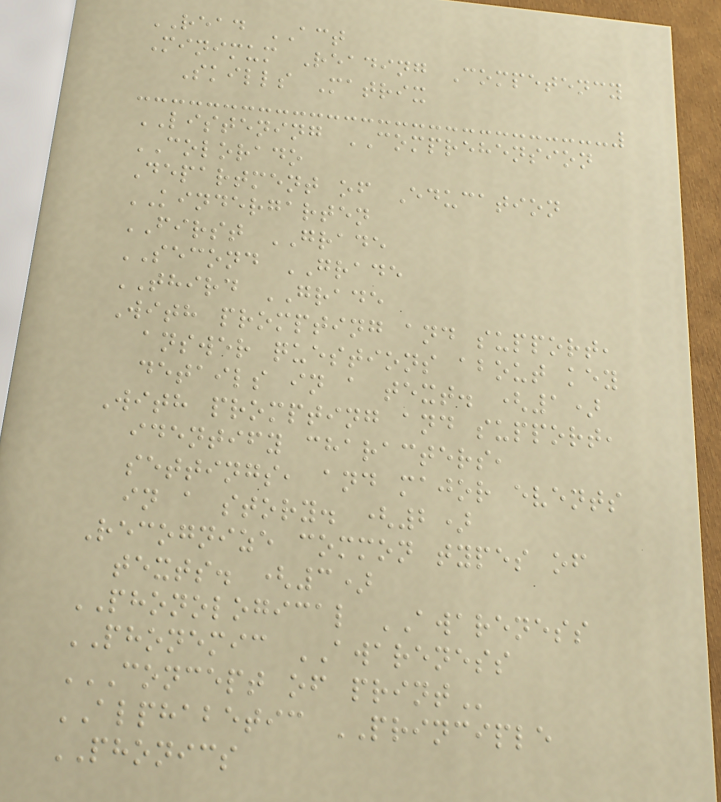READ ACT
Minimum Reading Competency
Skills Matrix
LISTENING COMPREHENSION
COLORADO
Department of Education
KINDERGARTEN
FIRST GRADE
SECOND GRADE
THIRD GRADE
With prompting and support,
answer questions about key
details in a text. (1)
With prompting and support,
identify characters,
settings, and major events
in a story. (2)
Recognize common types of
texts. (3)
PHONOLOGICAL AWARENESS
PHONEMIC AWARENESS
CONCEPT OF PRINT
ALPHABETIC PRINCIPLE
PHONICS
